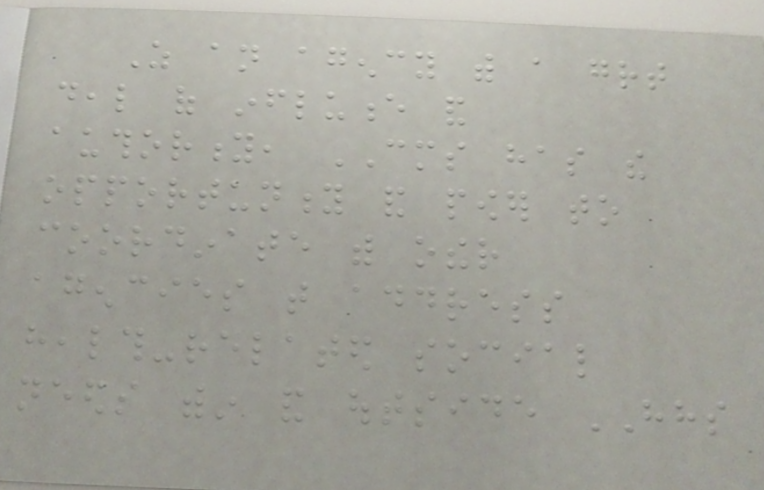As an agency with a great
deal of influence and
authority, CMS has the
opportunity and power to
coordinate with other
agencies that address
health-related social
needs within and outside HHS
